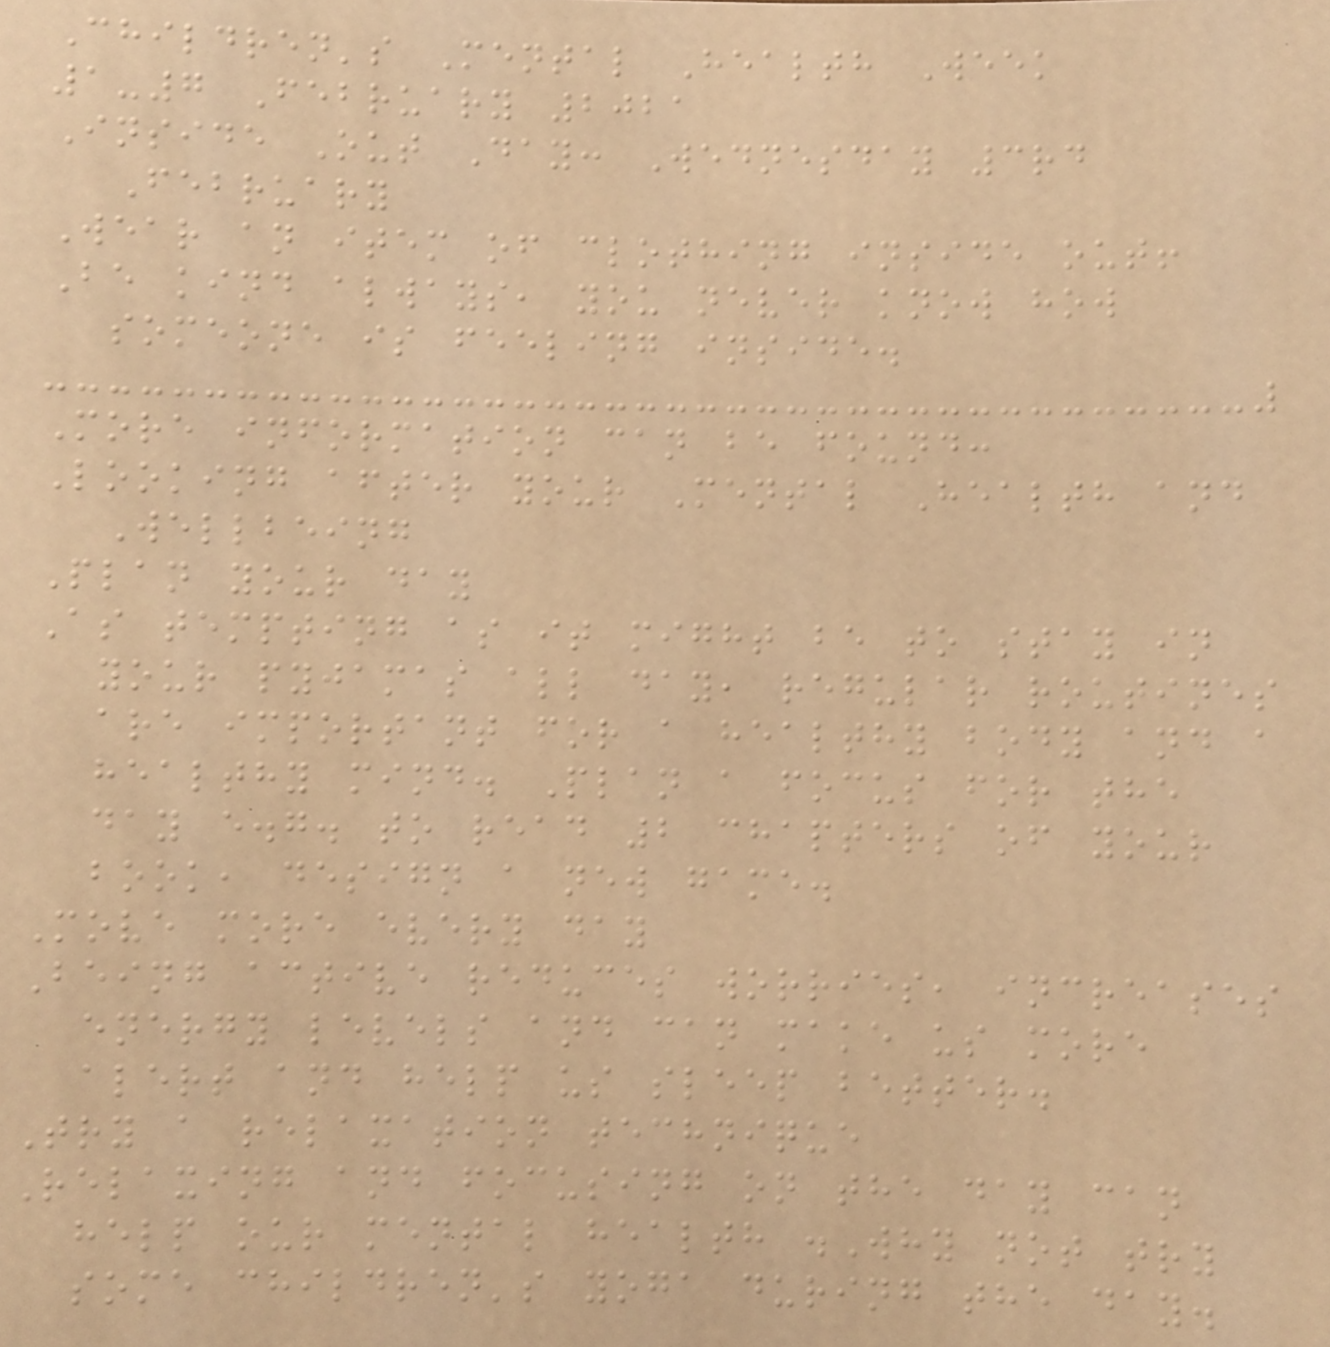Children's Mental Health Week
1-7 February 2021
Inside Out Day: Wednesday 3rd
February
Wear an item of clothing inside out!
Be kind always, you never know how
someone is feeling inside.
More information can be found:
Looking after your Mental Health and
Wellbeing
Plan your day
As tempting as it might be to stay in
your pyjamas all day, regular routines
are important for a healthy body and a
healthy mind. Plan a focus for the
day e.g. to read 2 chapters of your
book, design a new game.
Move more every day
Being active reduces worries, increases
energy levels and can make us more
alert and help us sleep better.
Try a relaxation technique
Relaxing and focusing on the day can
help our mental health .Why not try
some children's yoga during the day.
